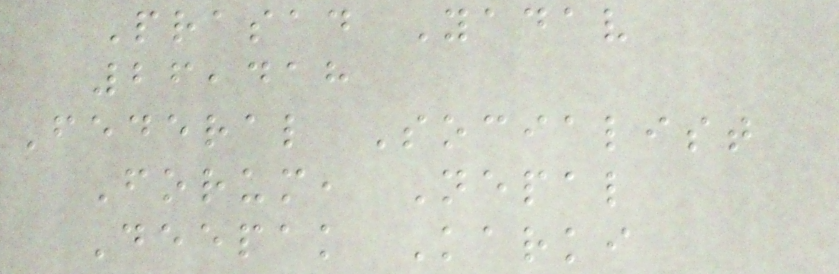Prasad Yadav
26,418
Federal Socialist
Forum, Nepal
Deepak Karki
